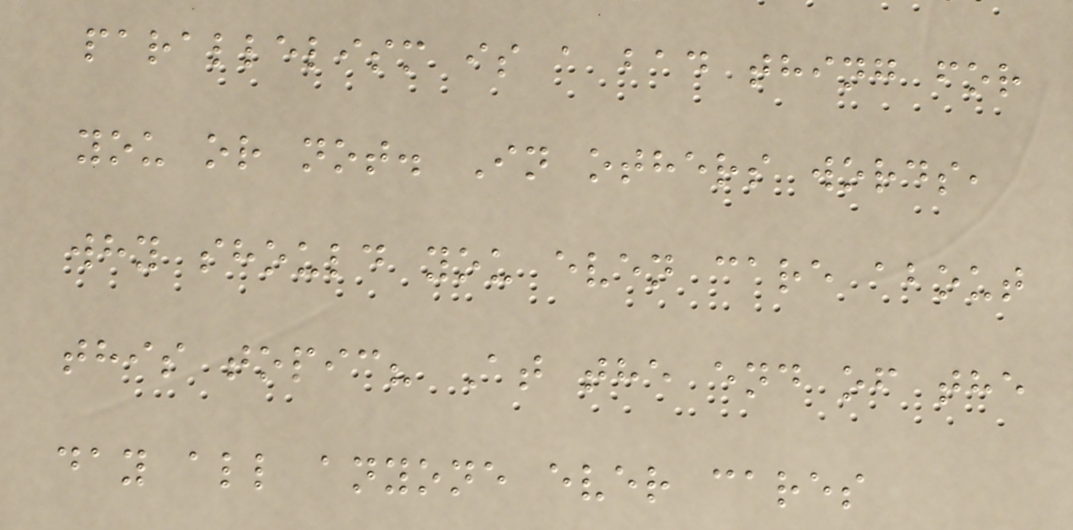parallelism is a bad thing for
you or not. In others words,
why should you even care about
this topic? At the end of the
day all anyone ever cares
